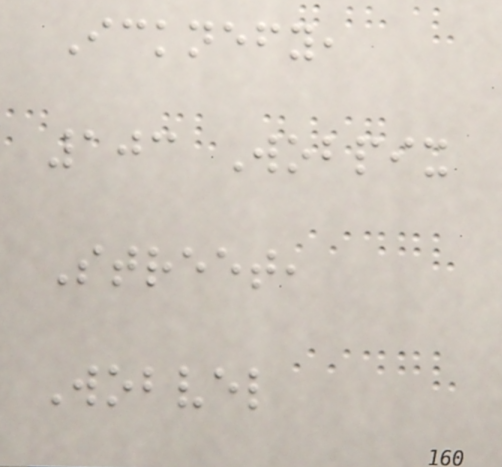Icknefy,
103 Wobpix
Street,
Wobvel
